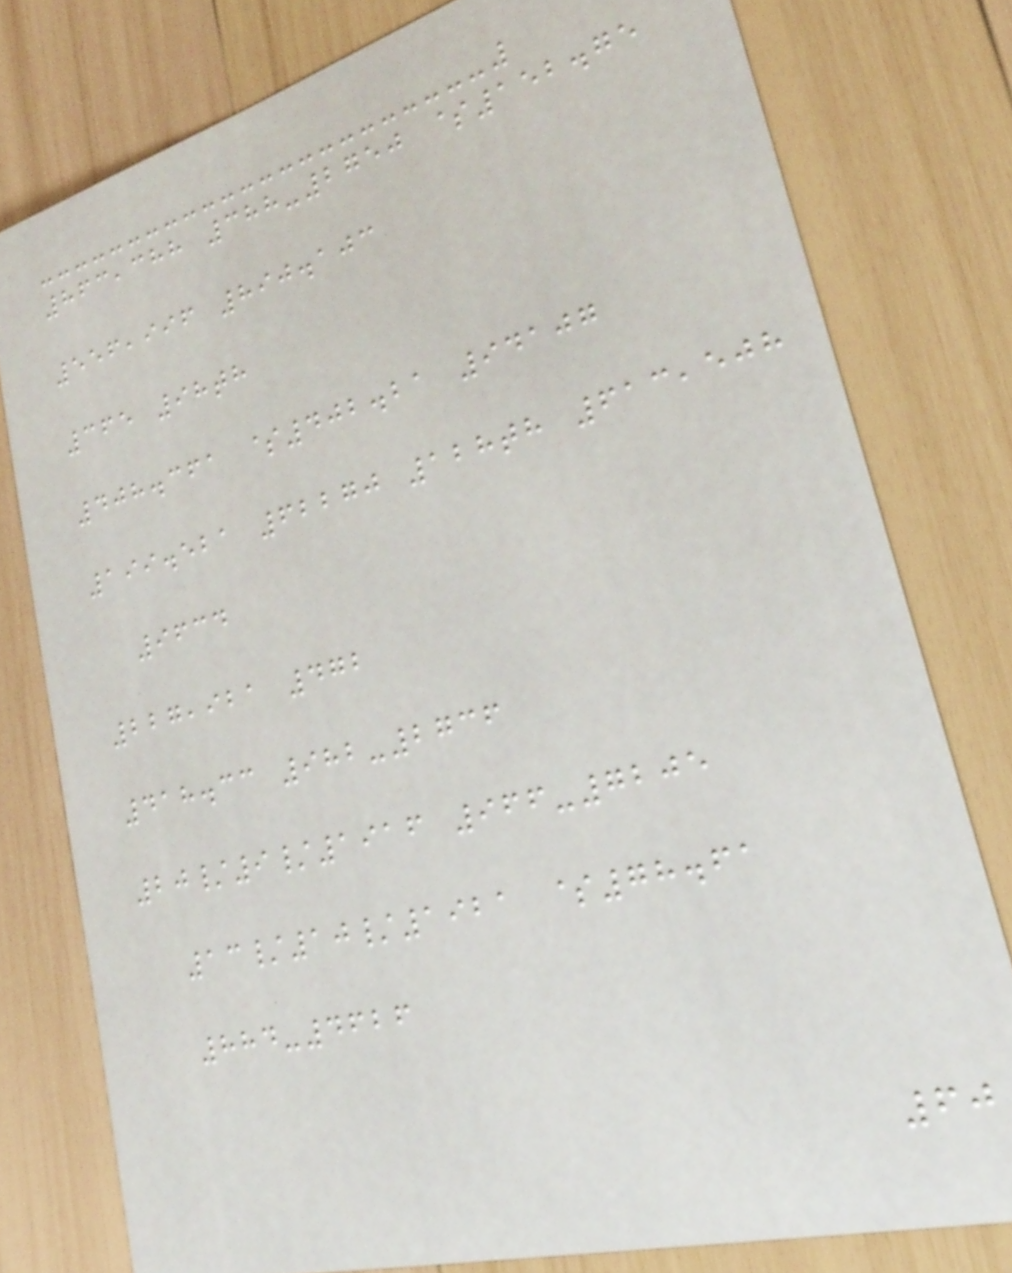863,388 388-2750 $152.75
556,996 890.103
365 98th
408.361 $402.21 94107
199.521 62270 128th 613,508
9634
227,921 472
418.33 982-2736
20/9/1916 966-7205
13/10/1921 $78.61
884-4626
60
